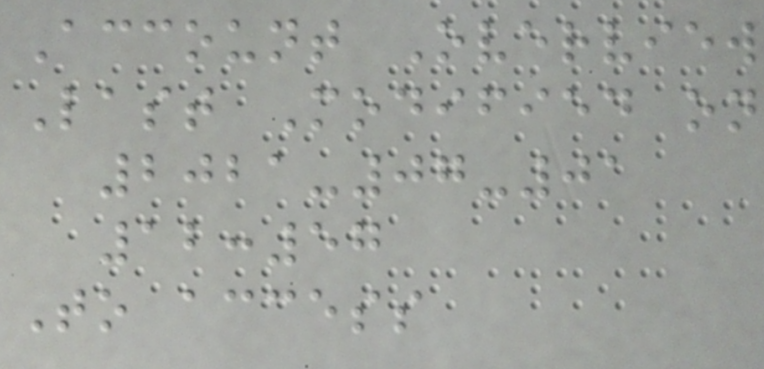Account Overview
Last Modified on
2021-07-01
12:57
To access
